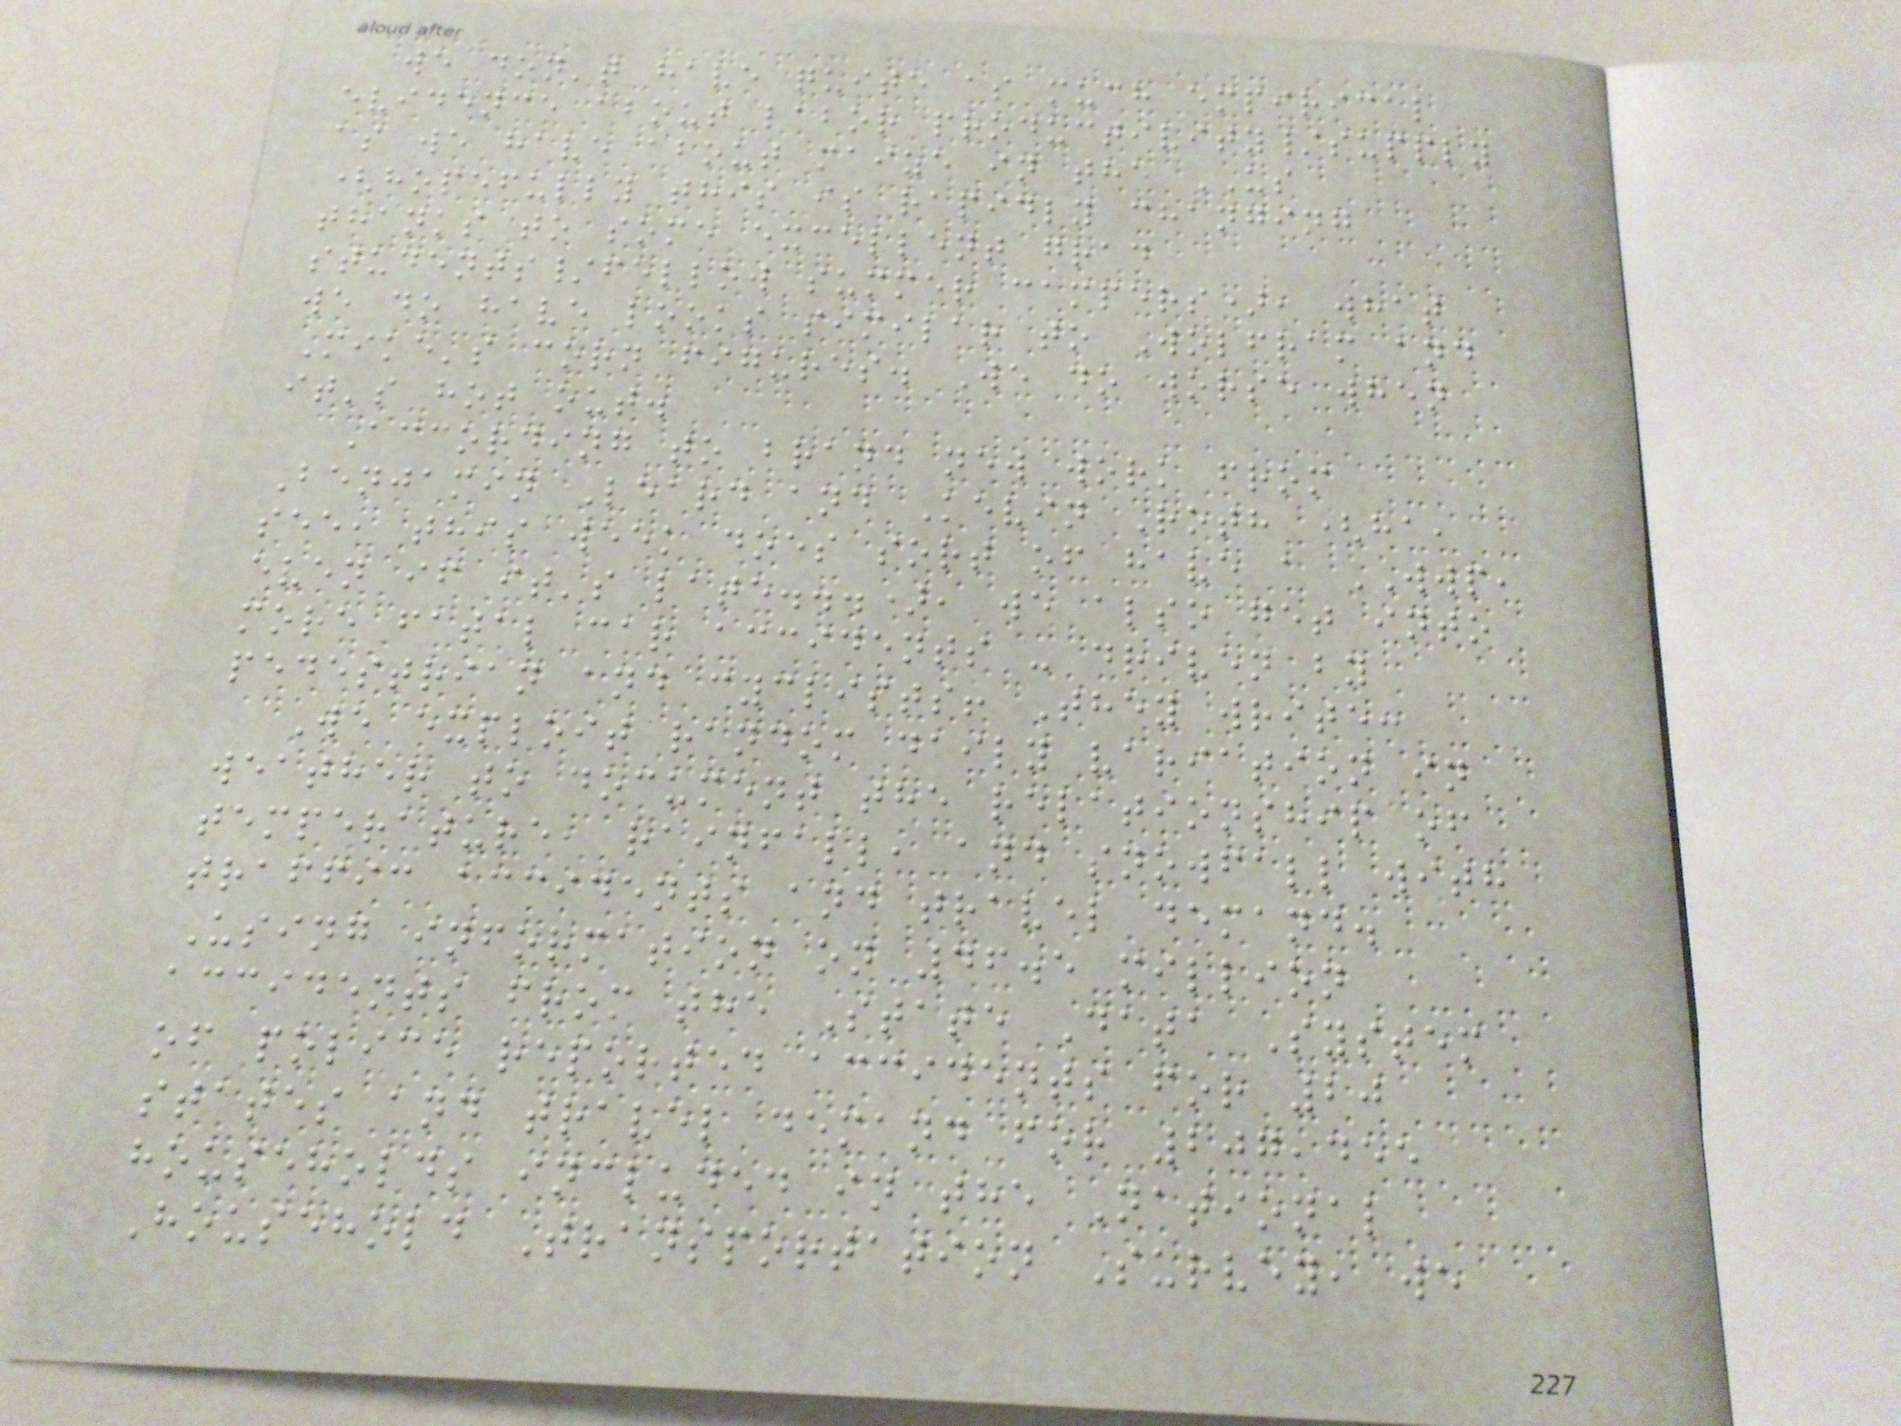we don't have quite as much empirical
evidence about labor productivity/supply
as we have about maize in the US
(hopefully this is rapidly changing
thanks to some excellent grad
students/fellow summer campers), what
we do have looks similar to Wolfram and
Mike's corn figures. We do worse when
it's hot out.
According to brand new work from
Benjamin Leard and Kevin Roth (ha,
see, this week does sort of have a WWP,
even if it's late...), we also get into
more fatal car accidents - driven by
pedestrian and cyclists! They write:
We exploit random daily variation in
weather to document the relationship of
temperature, rainfall, and snowfall with
traffic accidents and travel demand.
Using information on 46.5 million
accidents from the State Data System
of police reported accidents for 20
states and travel demand for 207,455
households included in the National
Household Transportation Survey, we
